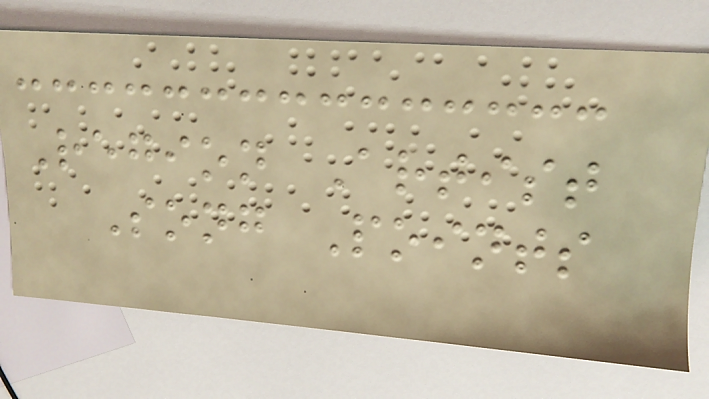Region Artist
Song Points
